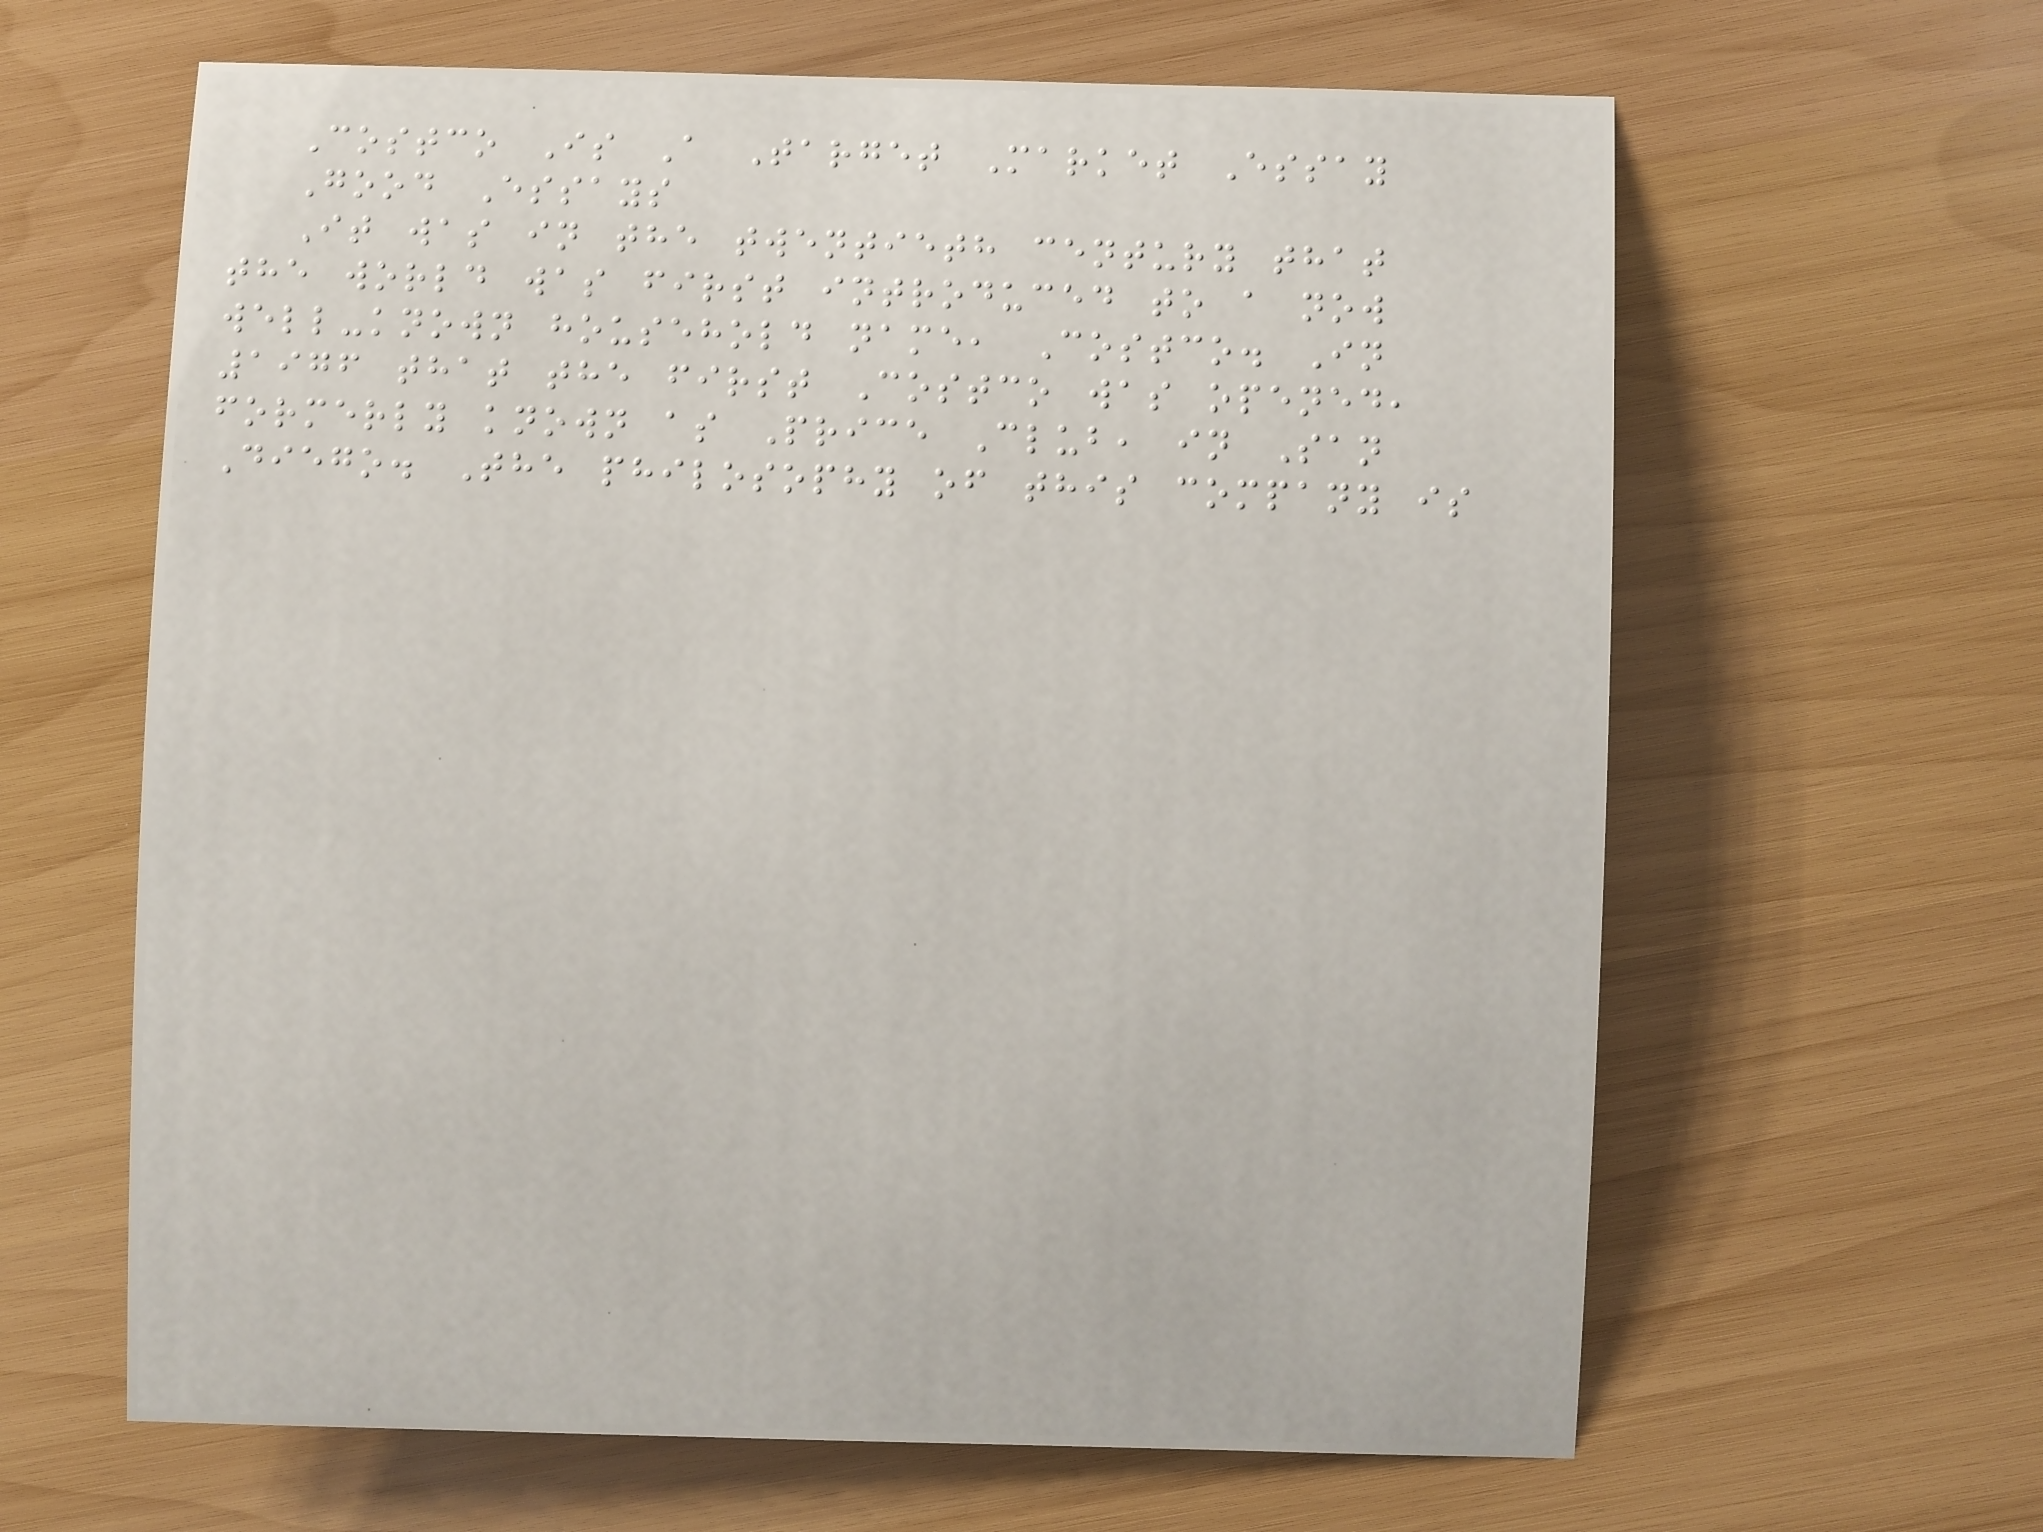Costco Is A Target Market Essay
Good Essays
It was in the twentieth century that
the world was first introduced to a now
well-known household name, Costco. In
1976 that the first Costco was opened,
formerly known as Price Club, in San
Diego. The philosophy of this company is
